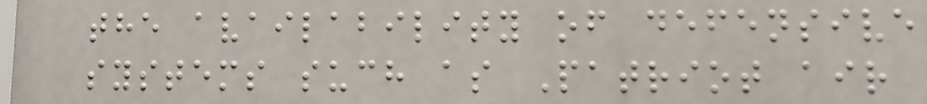the availability of defensive
systems such as Patriot air
